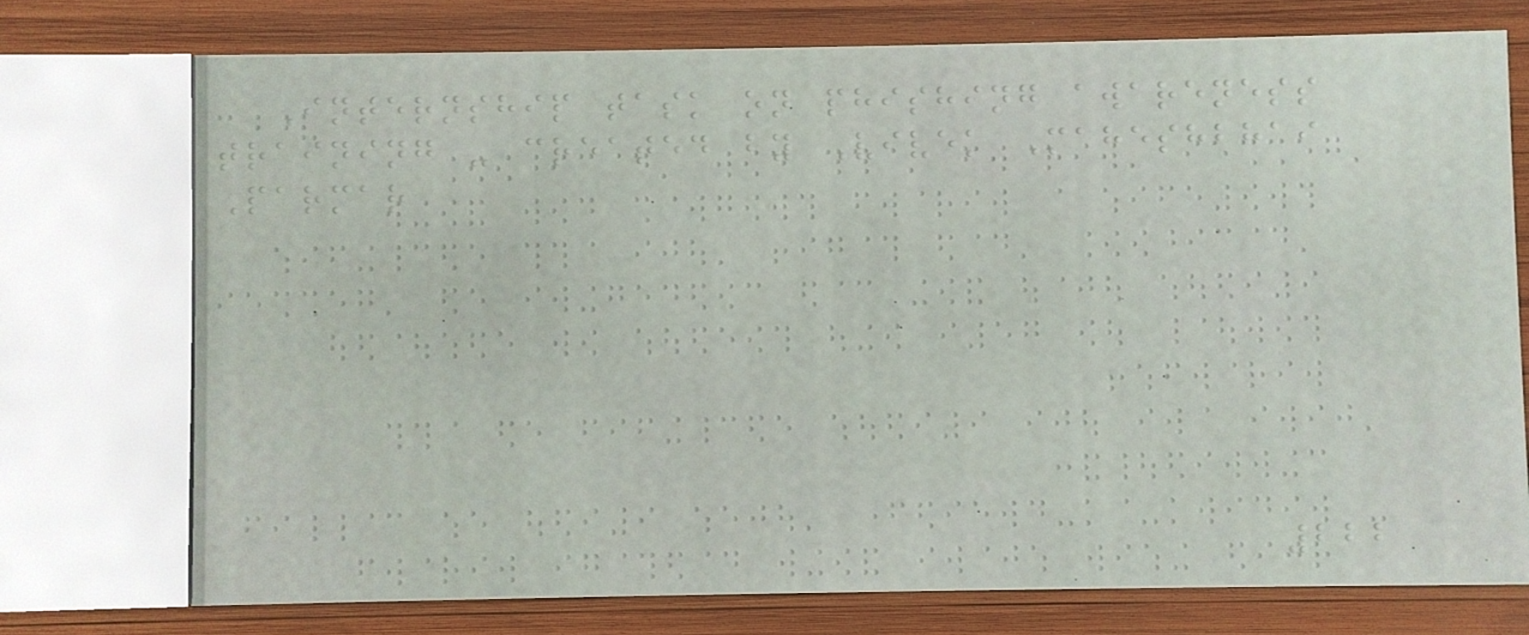Internship task on phishing awareness
training - created by Vivek Maheshbhai
Parmar
222
